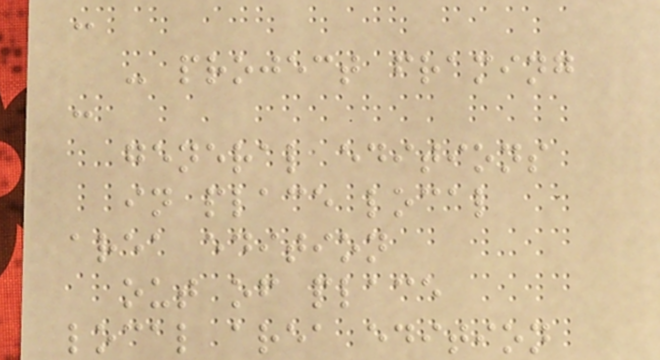:
- project framing
:
general editions
in place local
area edition
out of place
local area edition
